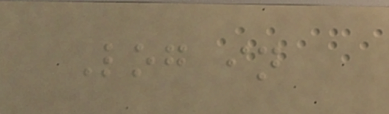Log in
